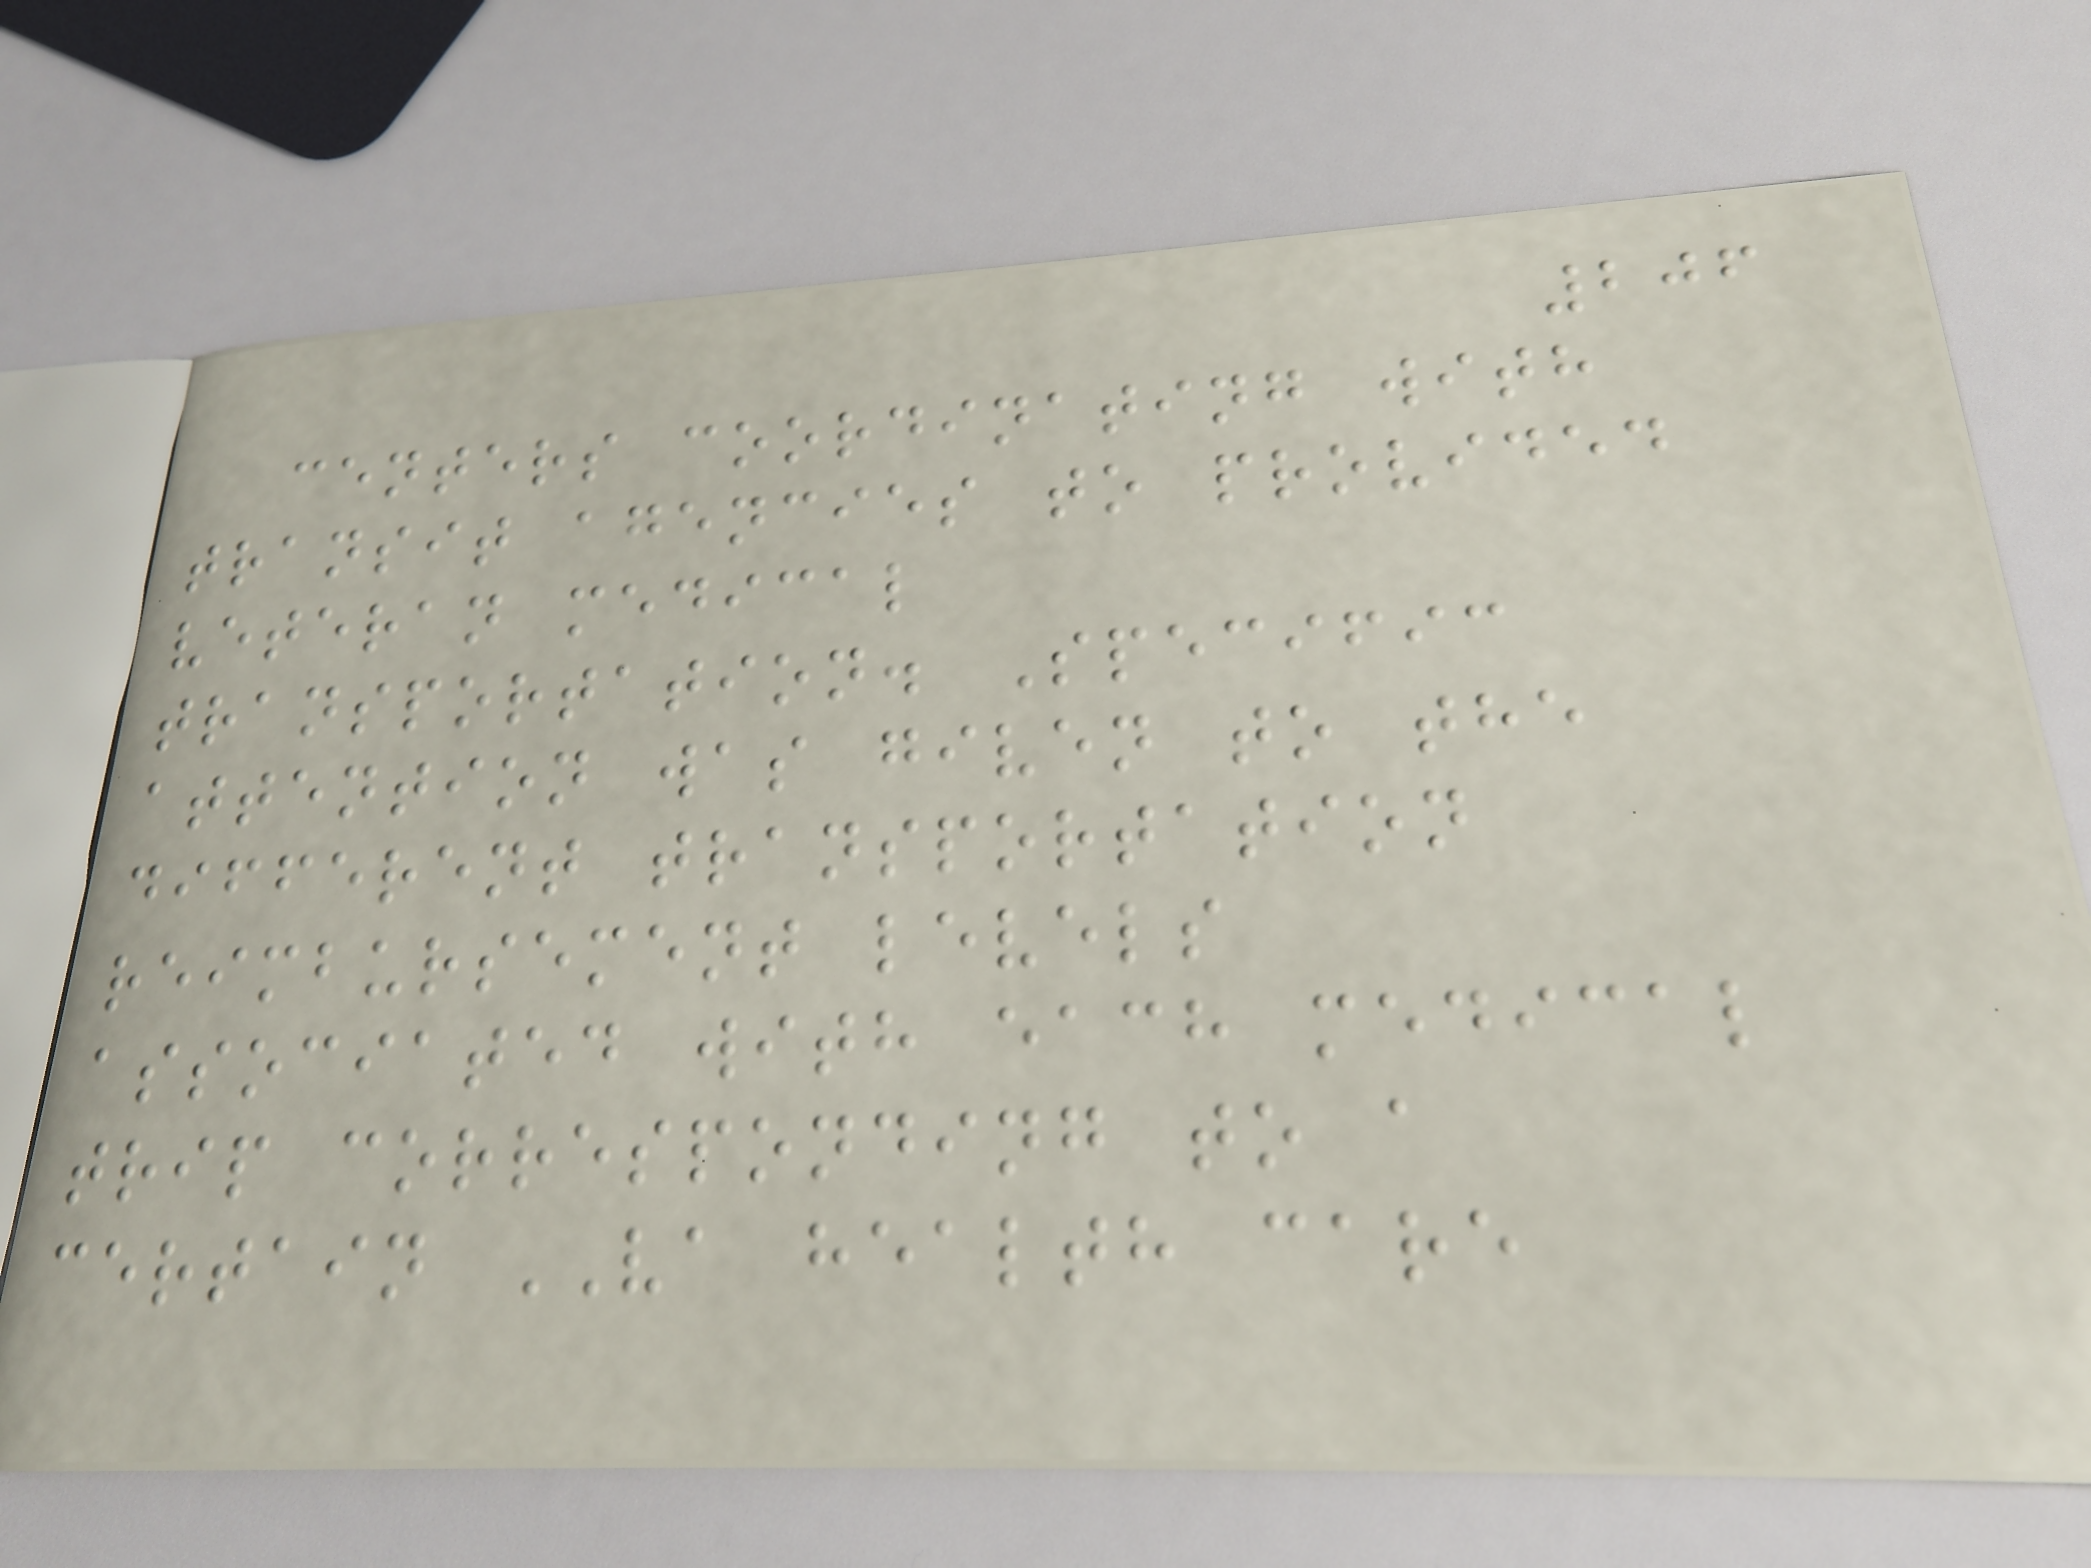206
centers coordinating with
transit agencies to provided
veteran medical
transportation. Specific
attention was given to the
different transportation
reimbursement levels
associated with each medical
trip corresponding to a
certain VA health care
